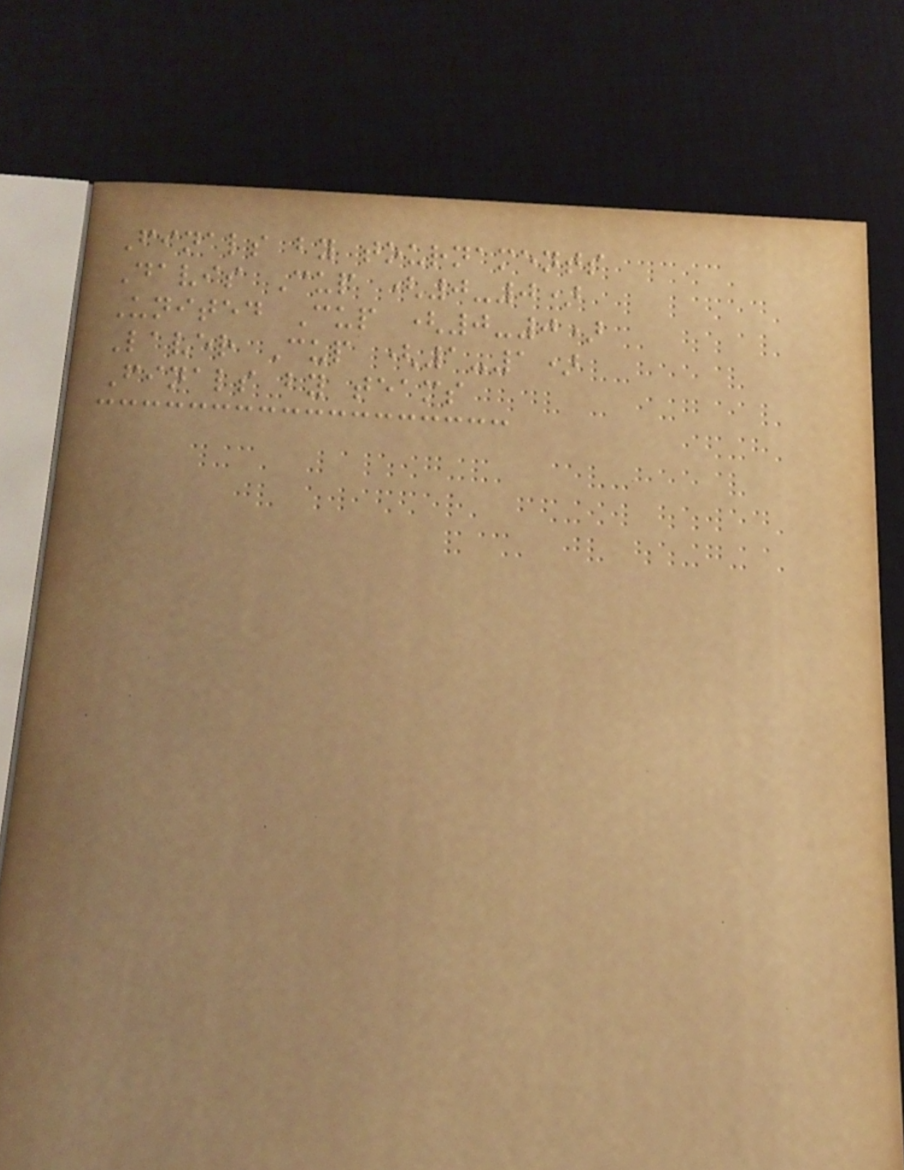Finals by tournaments
Davis Cup (0-0)
United Cup (0-0)
Laver Cup (1-1)
Finals by teams
